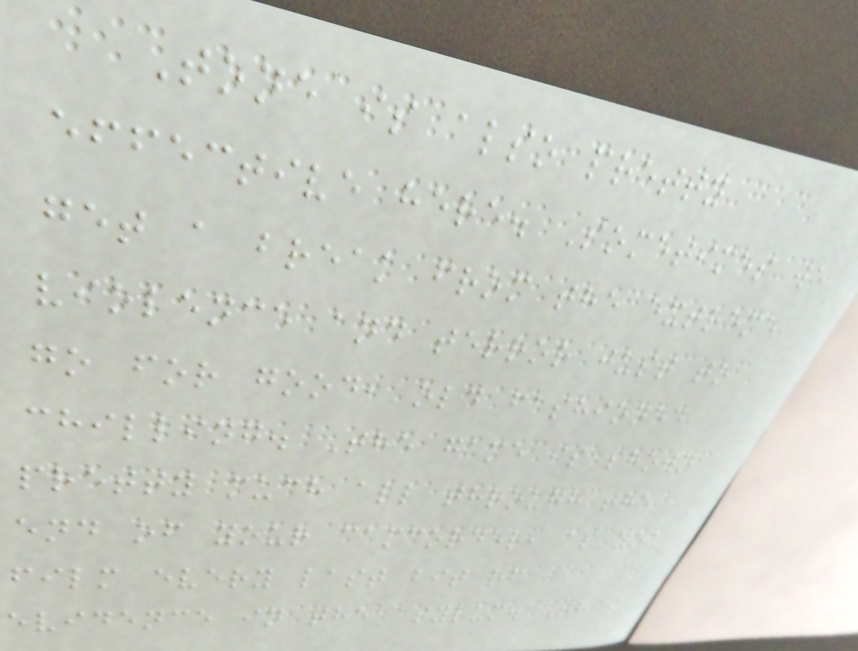Tone is also pretty
effective here. Sometimes we
get a break from the extreme
violence and terror just to
go for good, old fashioned
chilling. The game is shown
pretty much all through the
end of your camcorder, as you
film every last bit of
evidence in the asylum. This
